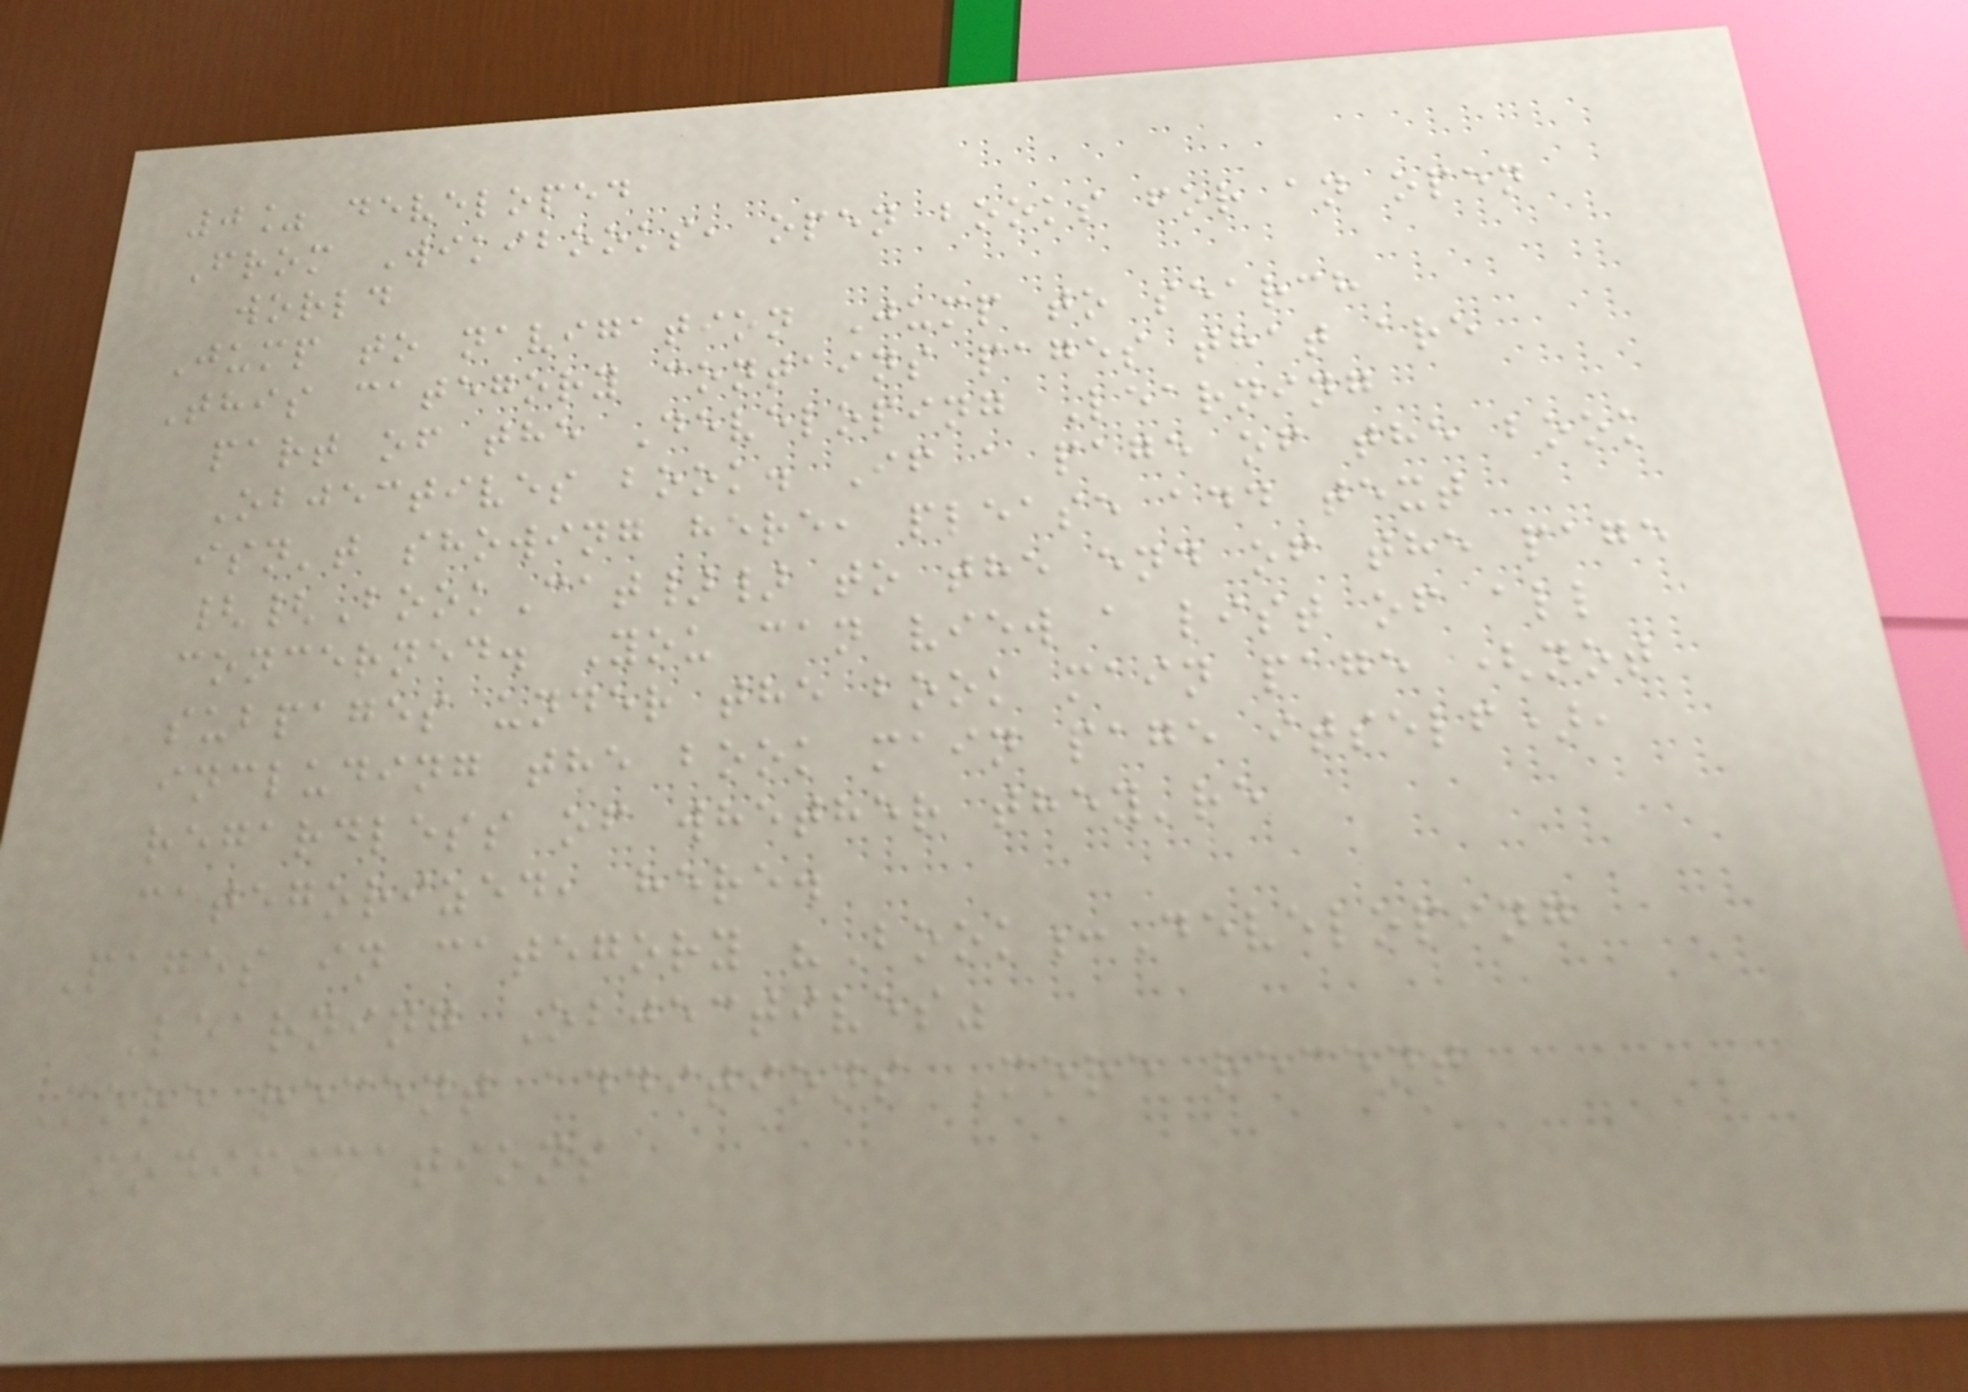0% developed
From Wikibooks, open books for an open
world
Jump to navigation Jump to search
This category contains pages that are
part of the Developing Learning
Objectives book. If a page of the book
isn't showing here, please add text
{{BookCat}} to the end of the page
concerned. You can view a list of all
subpages under the book main page (not
including the book main page itself),
regardless of whether they're
categorized, here.
Pages in category "Book:Developing
Learning Objectives"
More recent additions More recent
modifications
